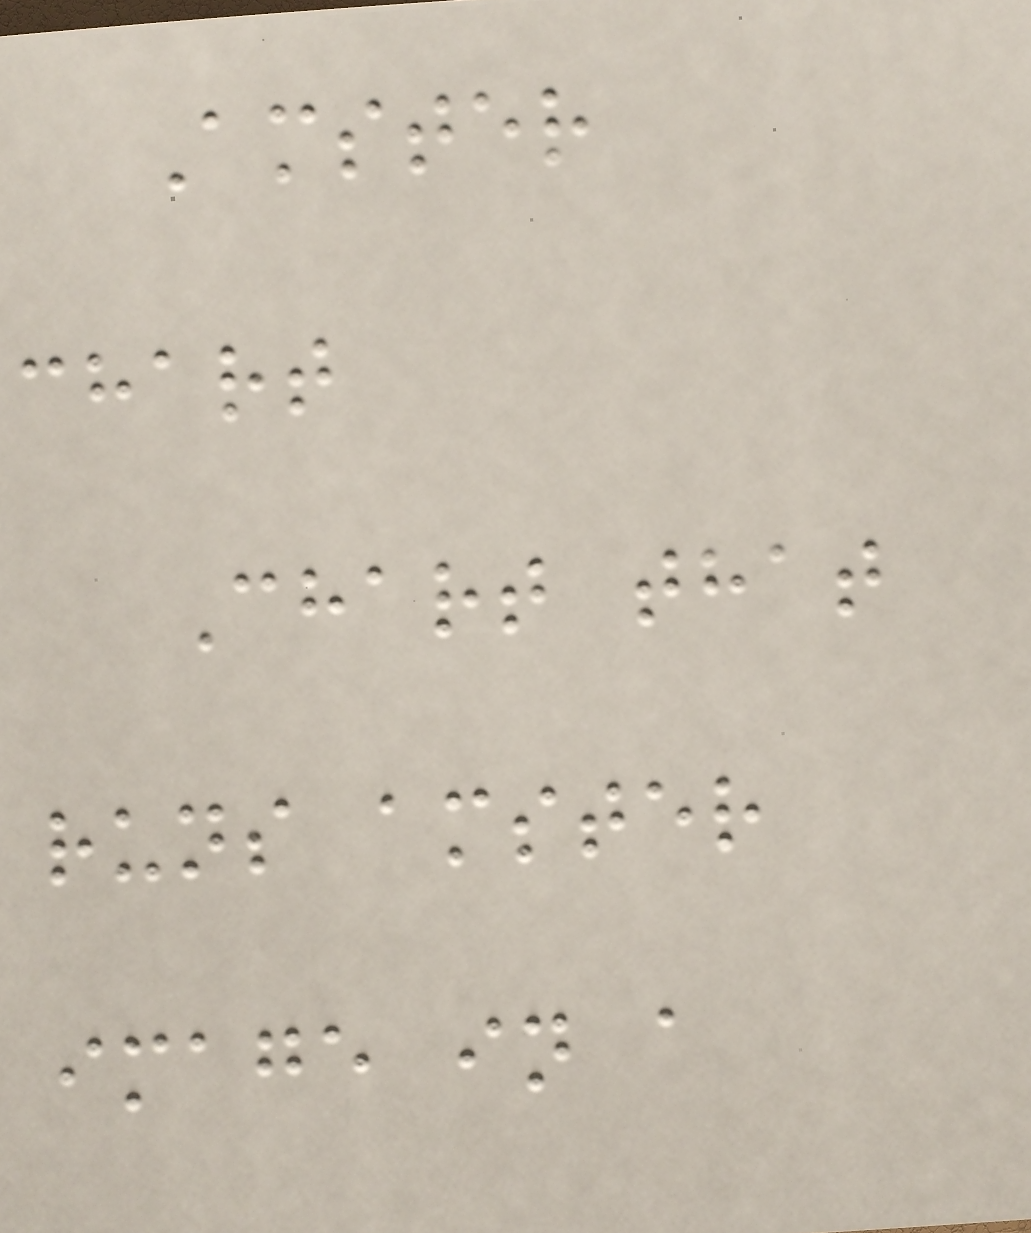Amster
chart
Chart that
runs amster
image in a
